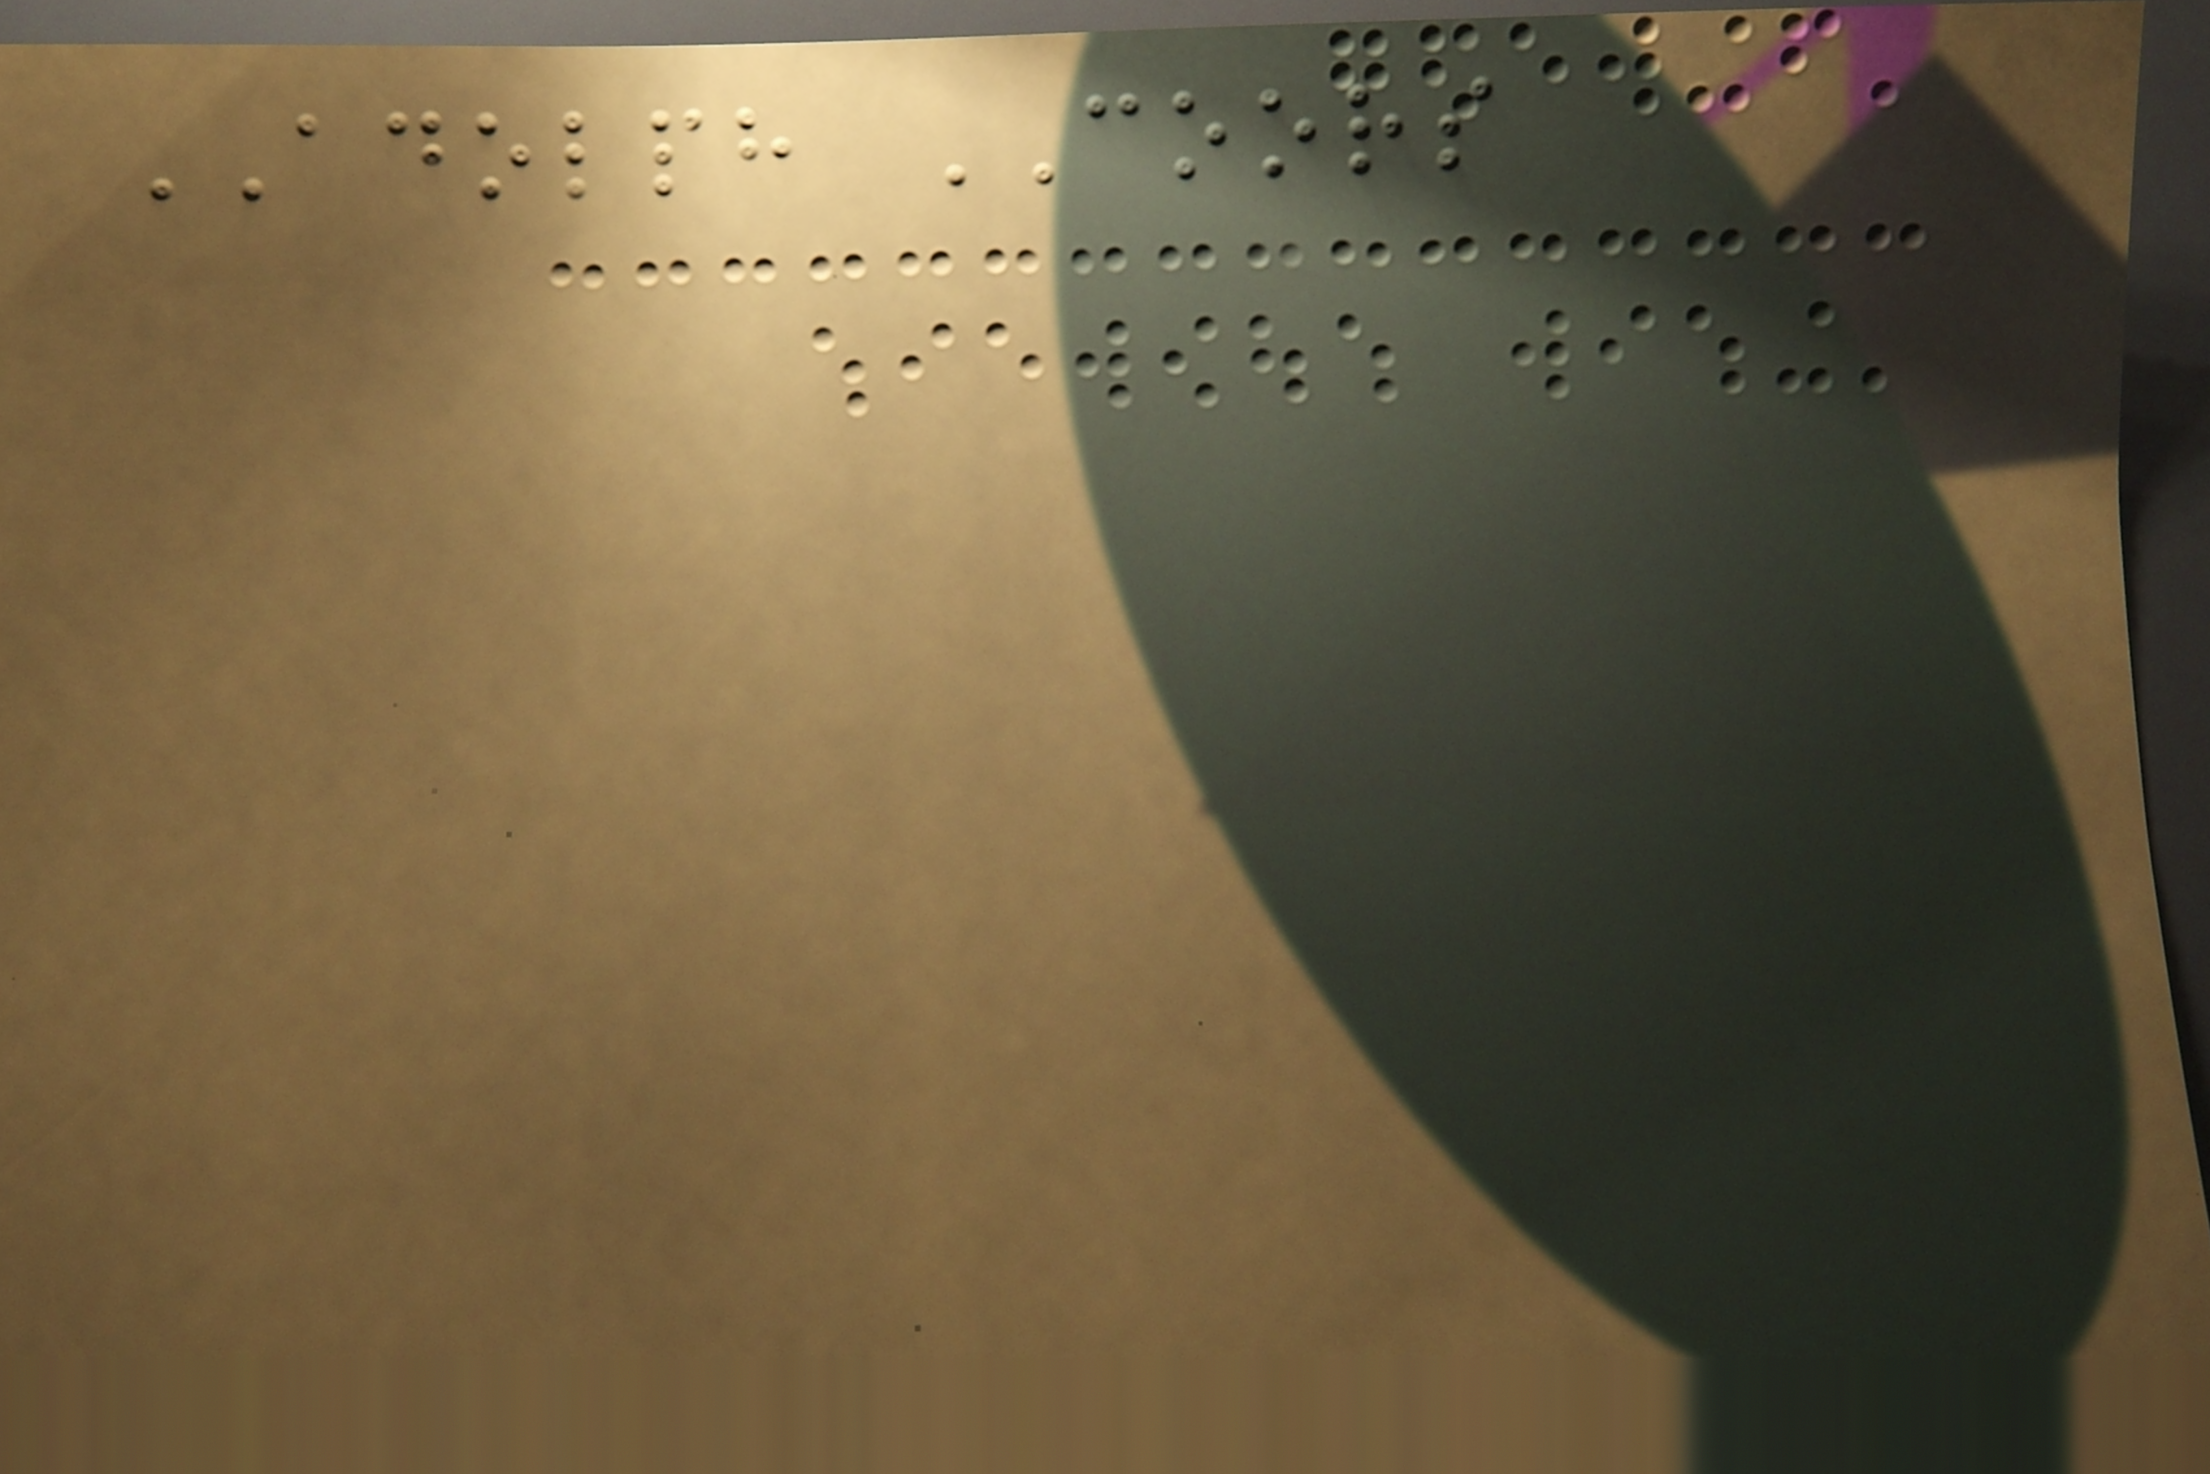ADOLPH COORS
